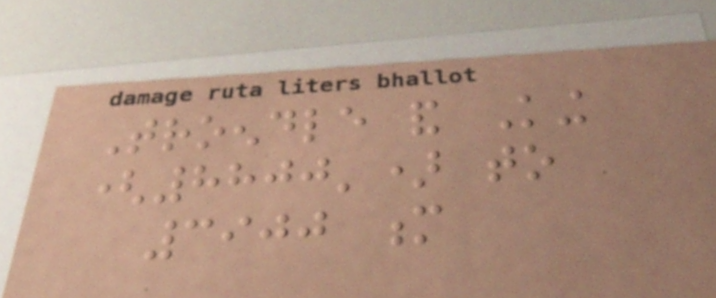Troendle and King
(8800') to
3900 m
